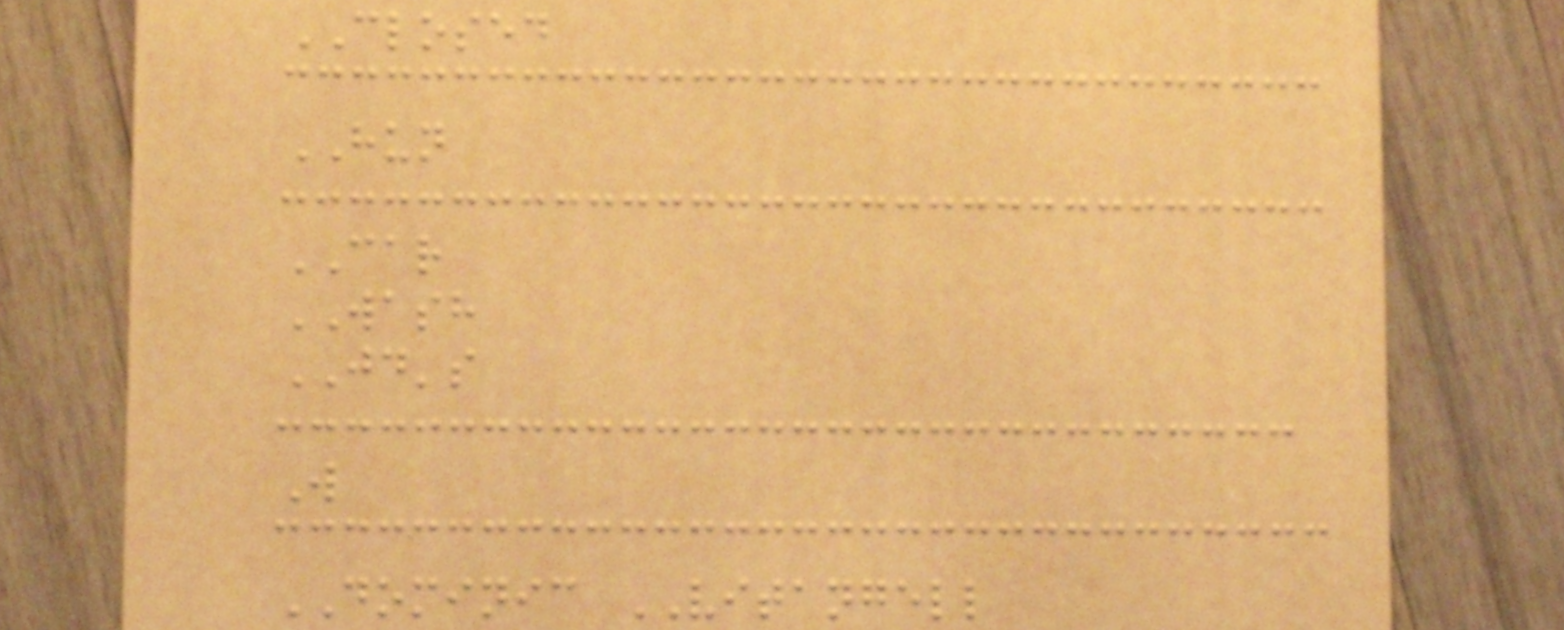CLOSED
HUN
CAR
WASH
JD's
W
DOMINIC VITANGELL
